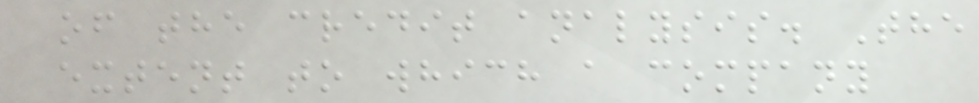of the credit analysis. The
extent to which a company
